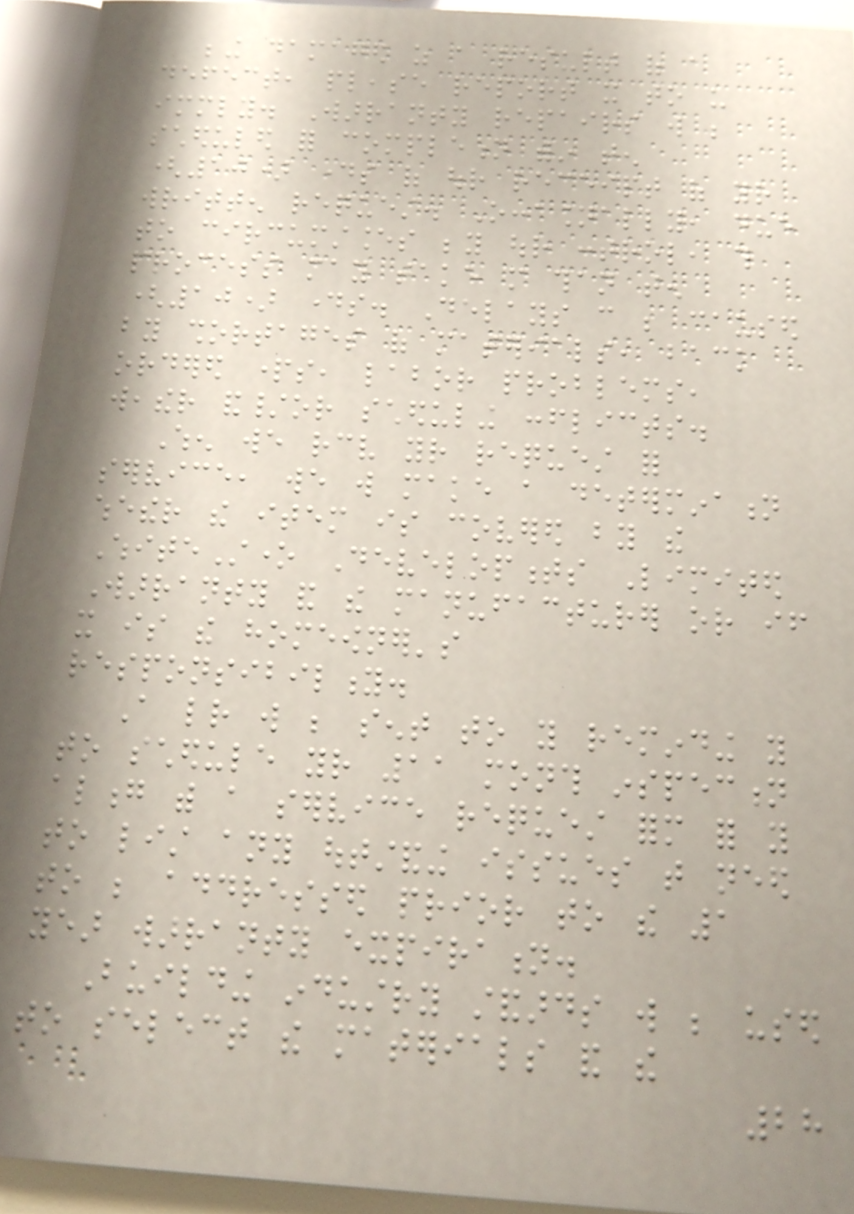being damaged as a result of a
defect, please report it to us
immediately. Warranty repairs will be
scheduled for completion within ten
(10) days of our receipt of your
written request. Occasionally, due
to circumstances beyond our control, this
process may take more than ten
(10) days. Delays can be caused
by shortages of materials, back
ordered parts, labor problems,
weather and/or scheduling conflicts.
When we receive your request for
service, we will make a determination
whether the item is covered by the
WhiteStone Developments Limited
Warranty and the manufacturer or if
it is the homeowner's
responsibility.
A letter will be sent to you reminding you
to schedule your 11 month inspection
along with a service request form for you
to list any outstanding issues that need
to be addressed prior to the 1
year warranty expiration.
Building industry standards will be used
to select the materials and the
28
